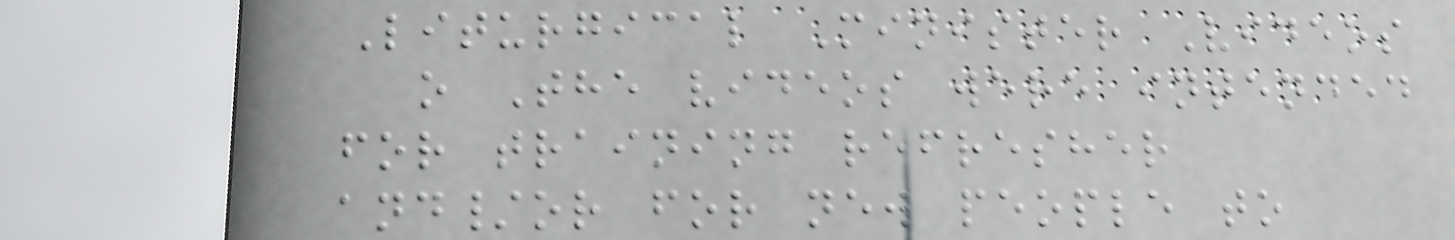Liturgical Minister Videos
o The videos were intended
for training refresher
and/or for new people to
